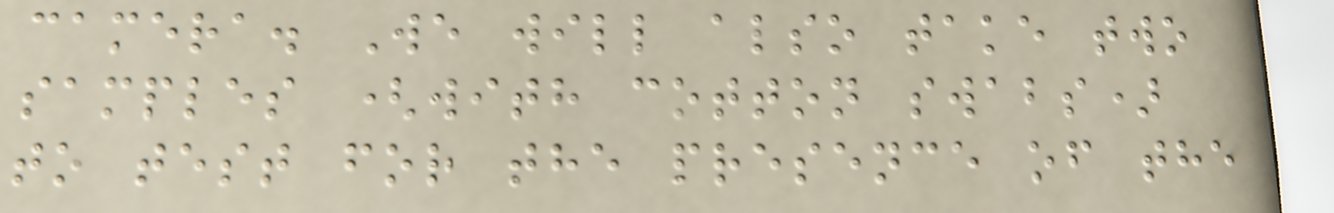camera. We will also take two
samples (with cotton swabs)
to test for the presence of the
